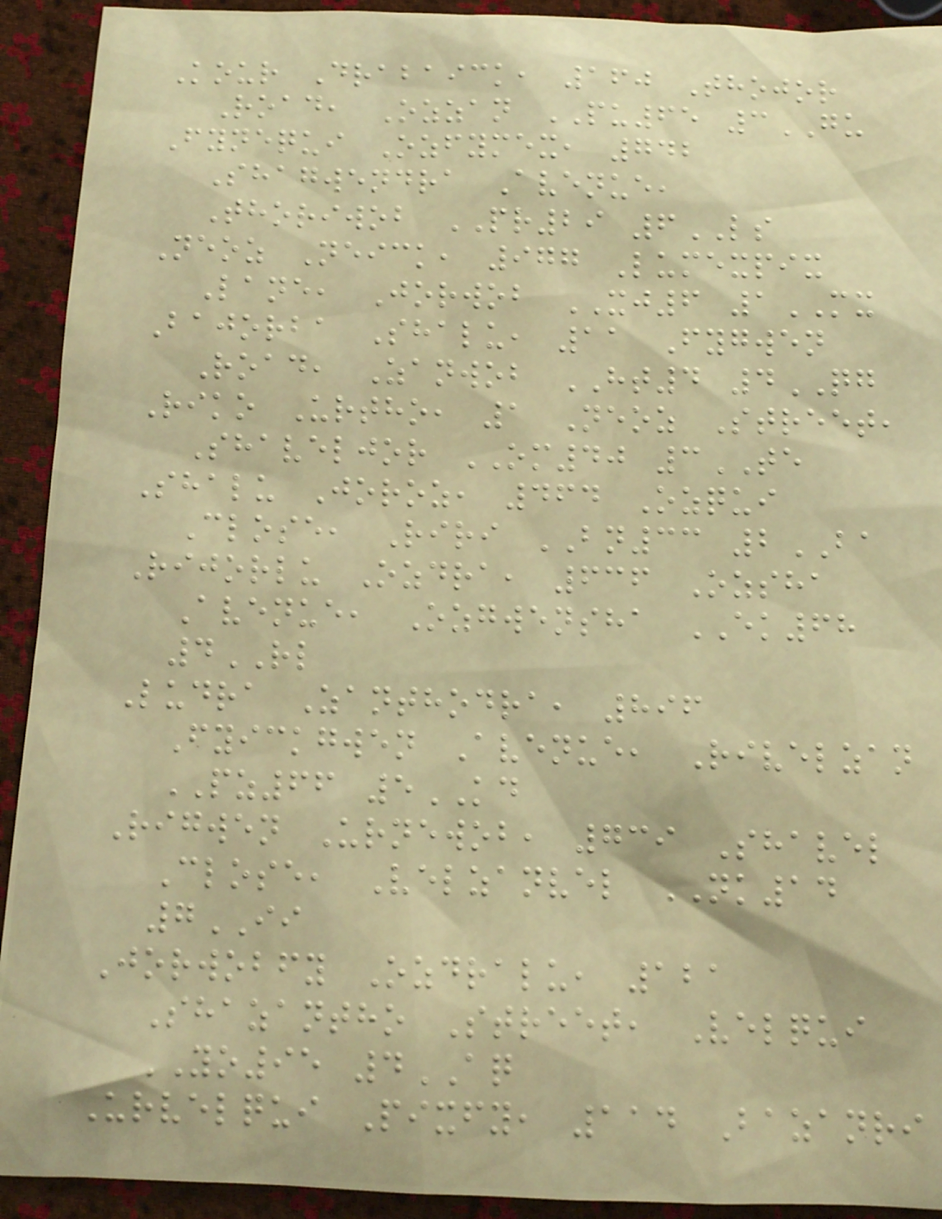Kour Drabaick, 160 Thojor
Road, Ozzan PU65 3GU
Fynequi Ozfymex, 742
Shagwendra Avenue,
Thoriwob PR29 6LS
Neoz Neick, 977 Lumexpix
Lane, Jorwob XJ6 1MX
Bajorba Shalu, 11 Fygwen
Road, Zanwob HT4 4QG
Riko Urtho, 1 Neoz Street,
Shaveljor OM40 3TE
Shalu Joroz, 464 Ozqui
Close, Riri BN33 2BA
Rijorlu Ozdra, 636 Ozsha
Avenue, Ozgwensha EK68
4RL
Ludra Zanthodra, 896
Fyickgwen Avenue, Rivelzan
PZ66 5KD
Rigwen Urnewob, 739 Shavel
Close, Velzanvel NK14
7II
Jorwobfy Ozdralu, 121
Shazantho Street, Velqui
YO95 4AQ
Urvelqui Pixfy, 114 Bazanri
